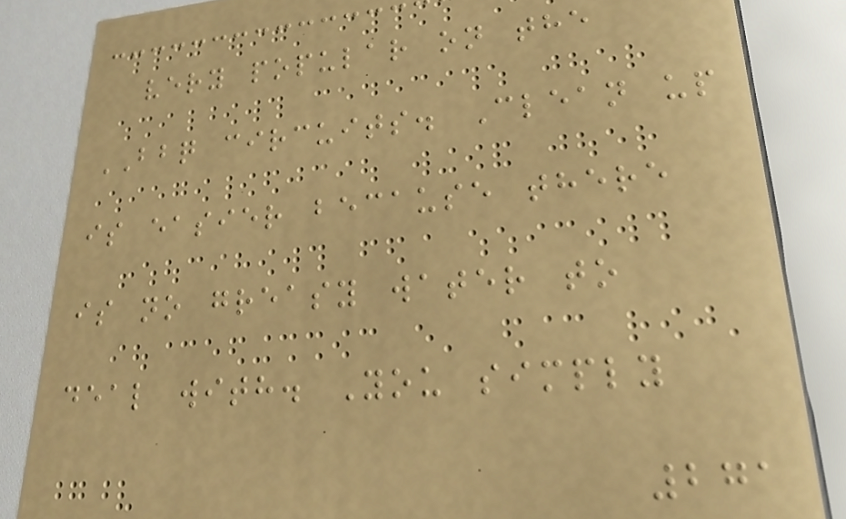very popular on the
BBQ circuits. Clean up
is easier because there
is no greasy water to
deal with. You simply
271
